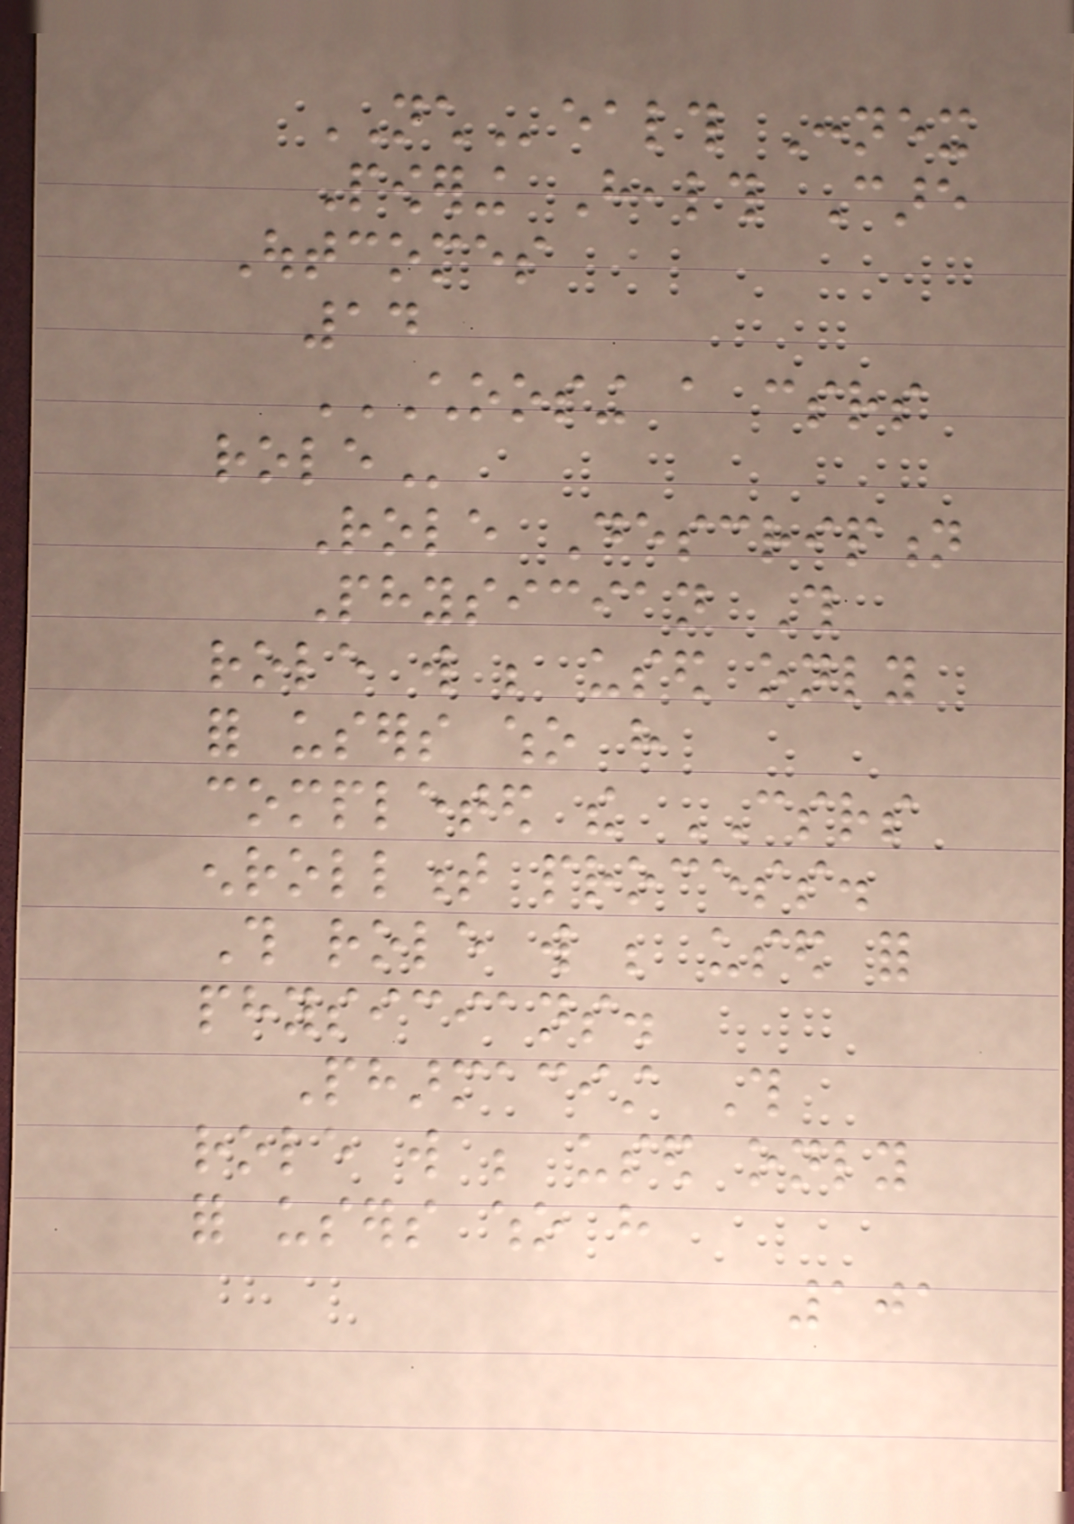NCHealth Connex
Powering Health Care
Outcomes
14
CHOOSING A CSRS
ROLE
Role Description
Physician This
role will be used only
for users who have
completed the CSRS
enrollment process.
This role will be used for
physicians.
Pharmacist This
role will be used only
for users who have
101
